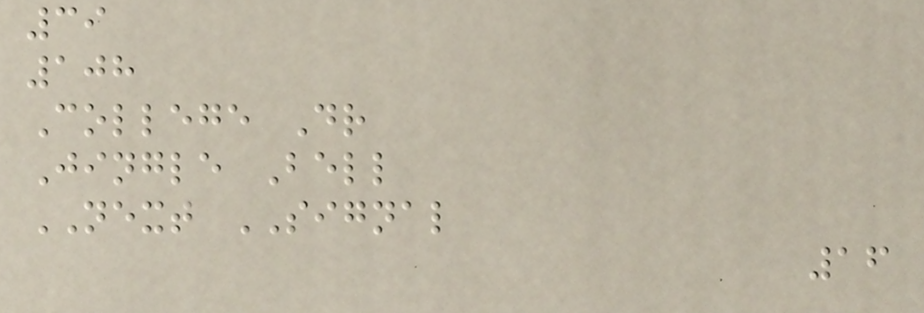39
108
College Dr
Jingle Bell
NEXT SIGNAL
16
